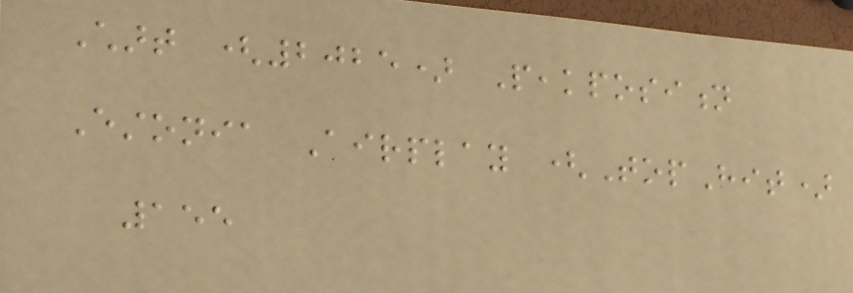Chart (2025) Peakposition
Estonia Airplay (TopHit)
155
